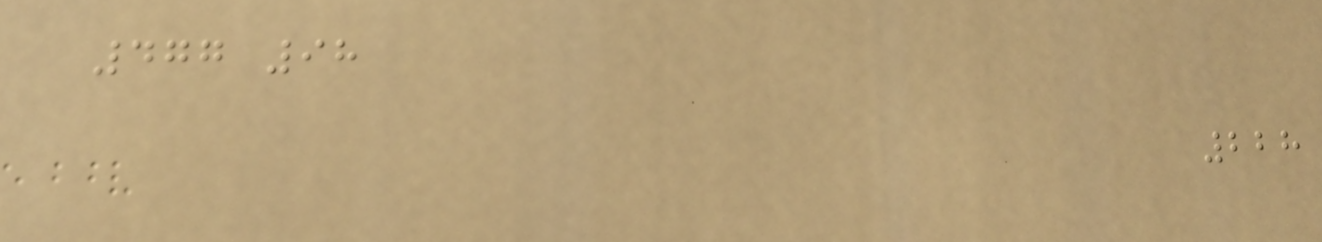477 98
228
